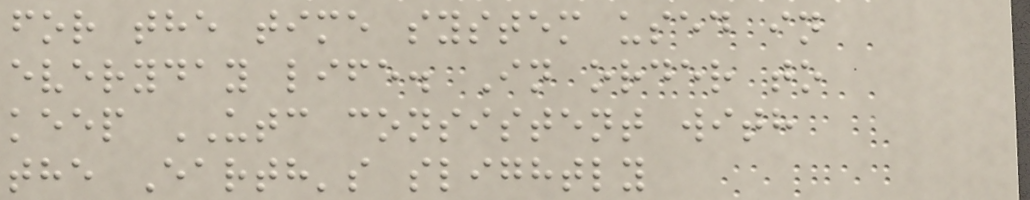for the time system used in
everyday life. In order to
keep UTC consistent with
the Earth's slightly
